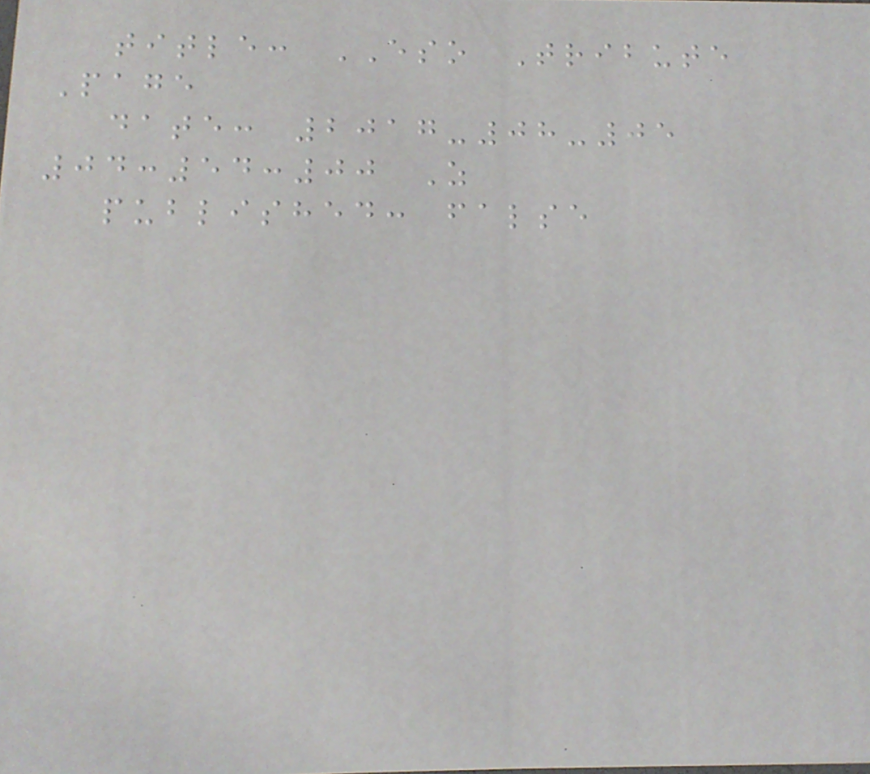title: ESO Tribute
Page
date: 2017-08-05
04:54:00 Z
published: false
